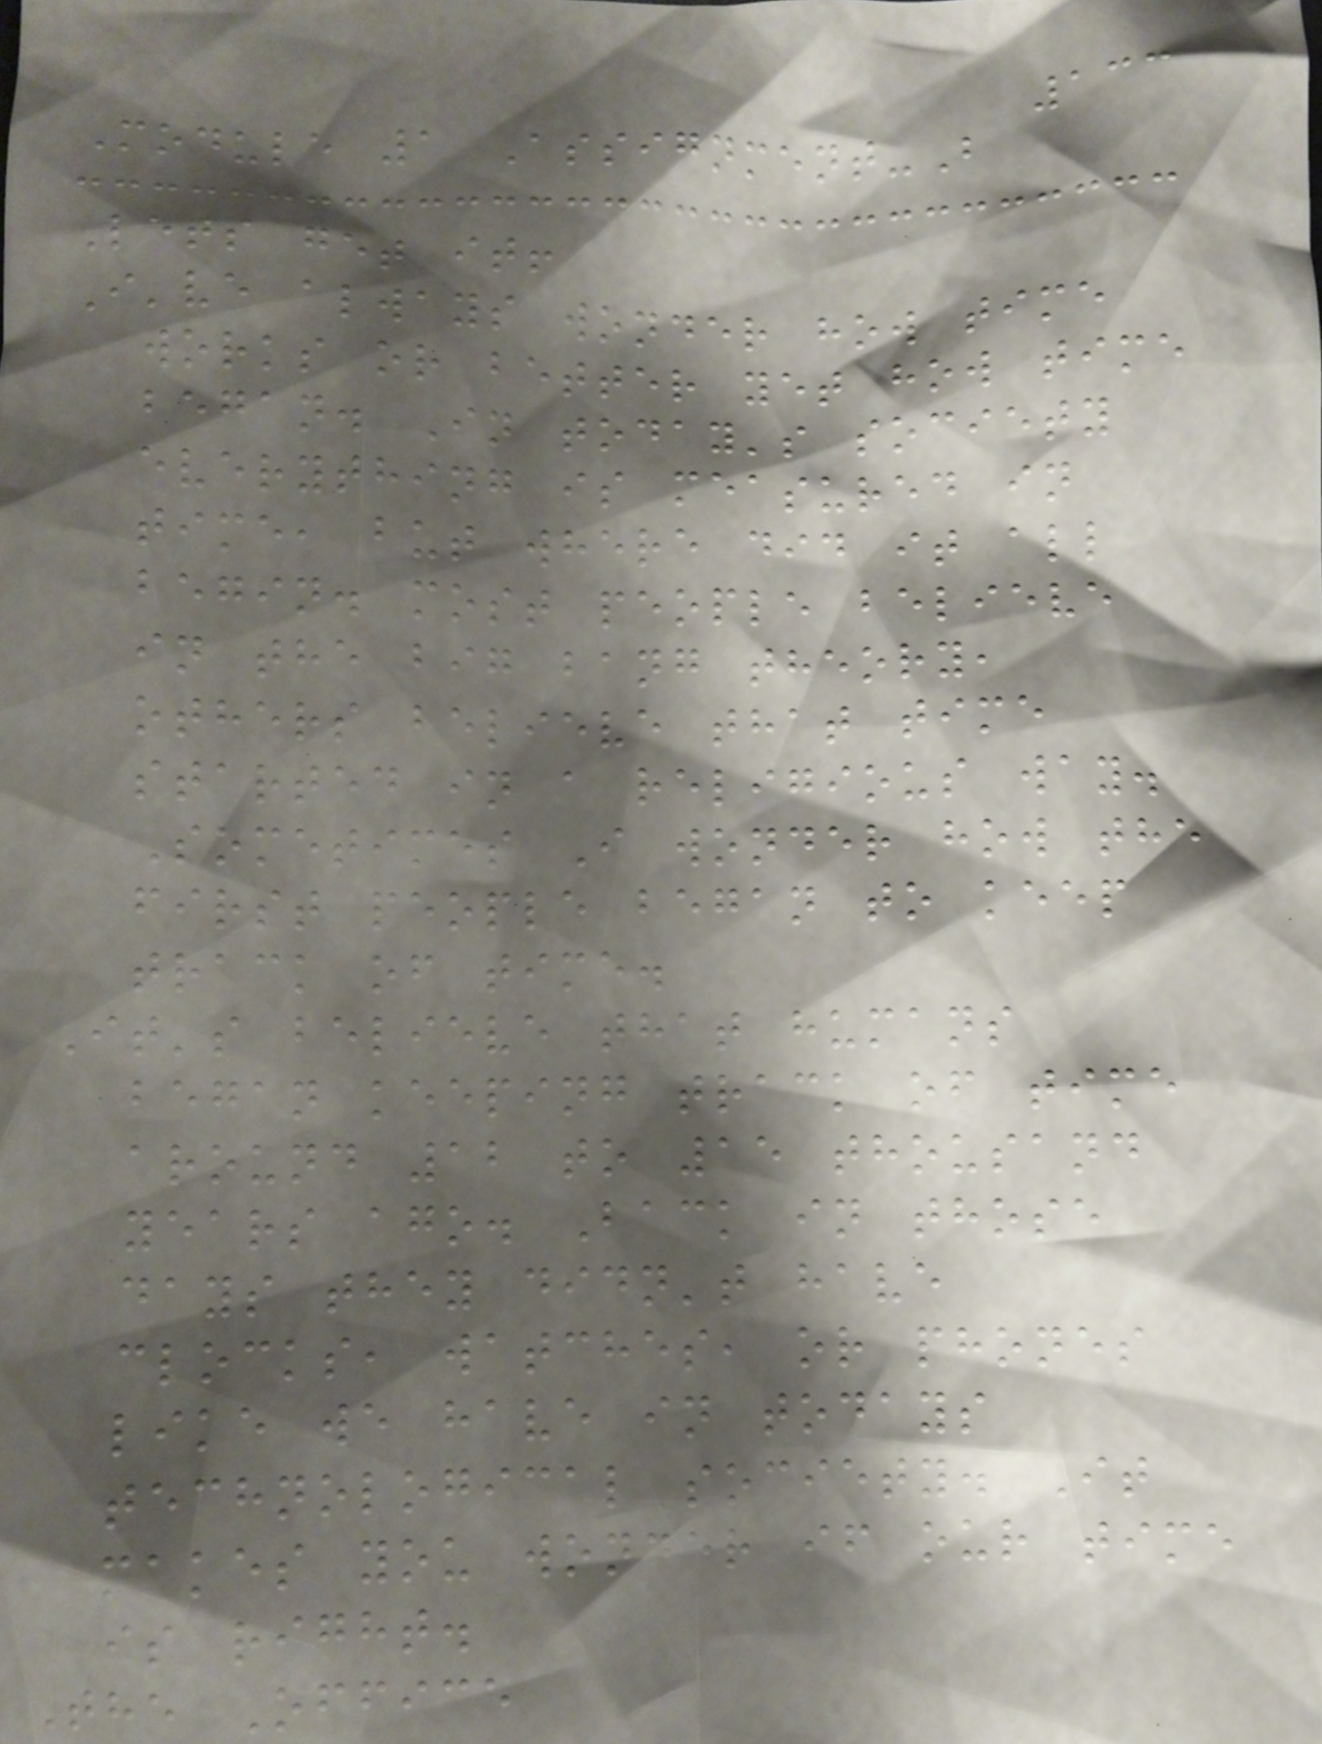133
Module 1 Assignment-B
Lets get it!
I've always wonder how time
works or better yet how time
began. In today's society
everything is measured in
time, but where did it all
begin. most people believe
in the big bang theory,
others believe that time
started in a religious way.
Sometimes I wonder how the
first people began to keep
track of time.
It's believe that humans
began keeping track of time
around 12 to 15 thousand
years ago. Back in those
days they didn't have
clocks, watches, or phones
like we have in todays
technological society. It
makes you wonder if our time
is right.
The Office
